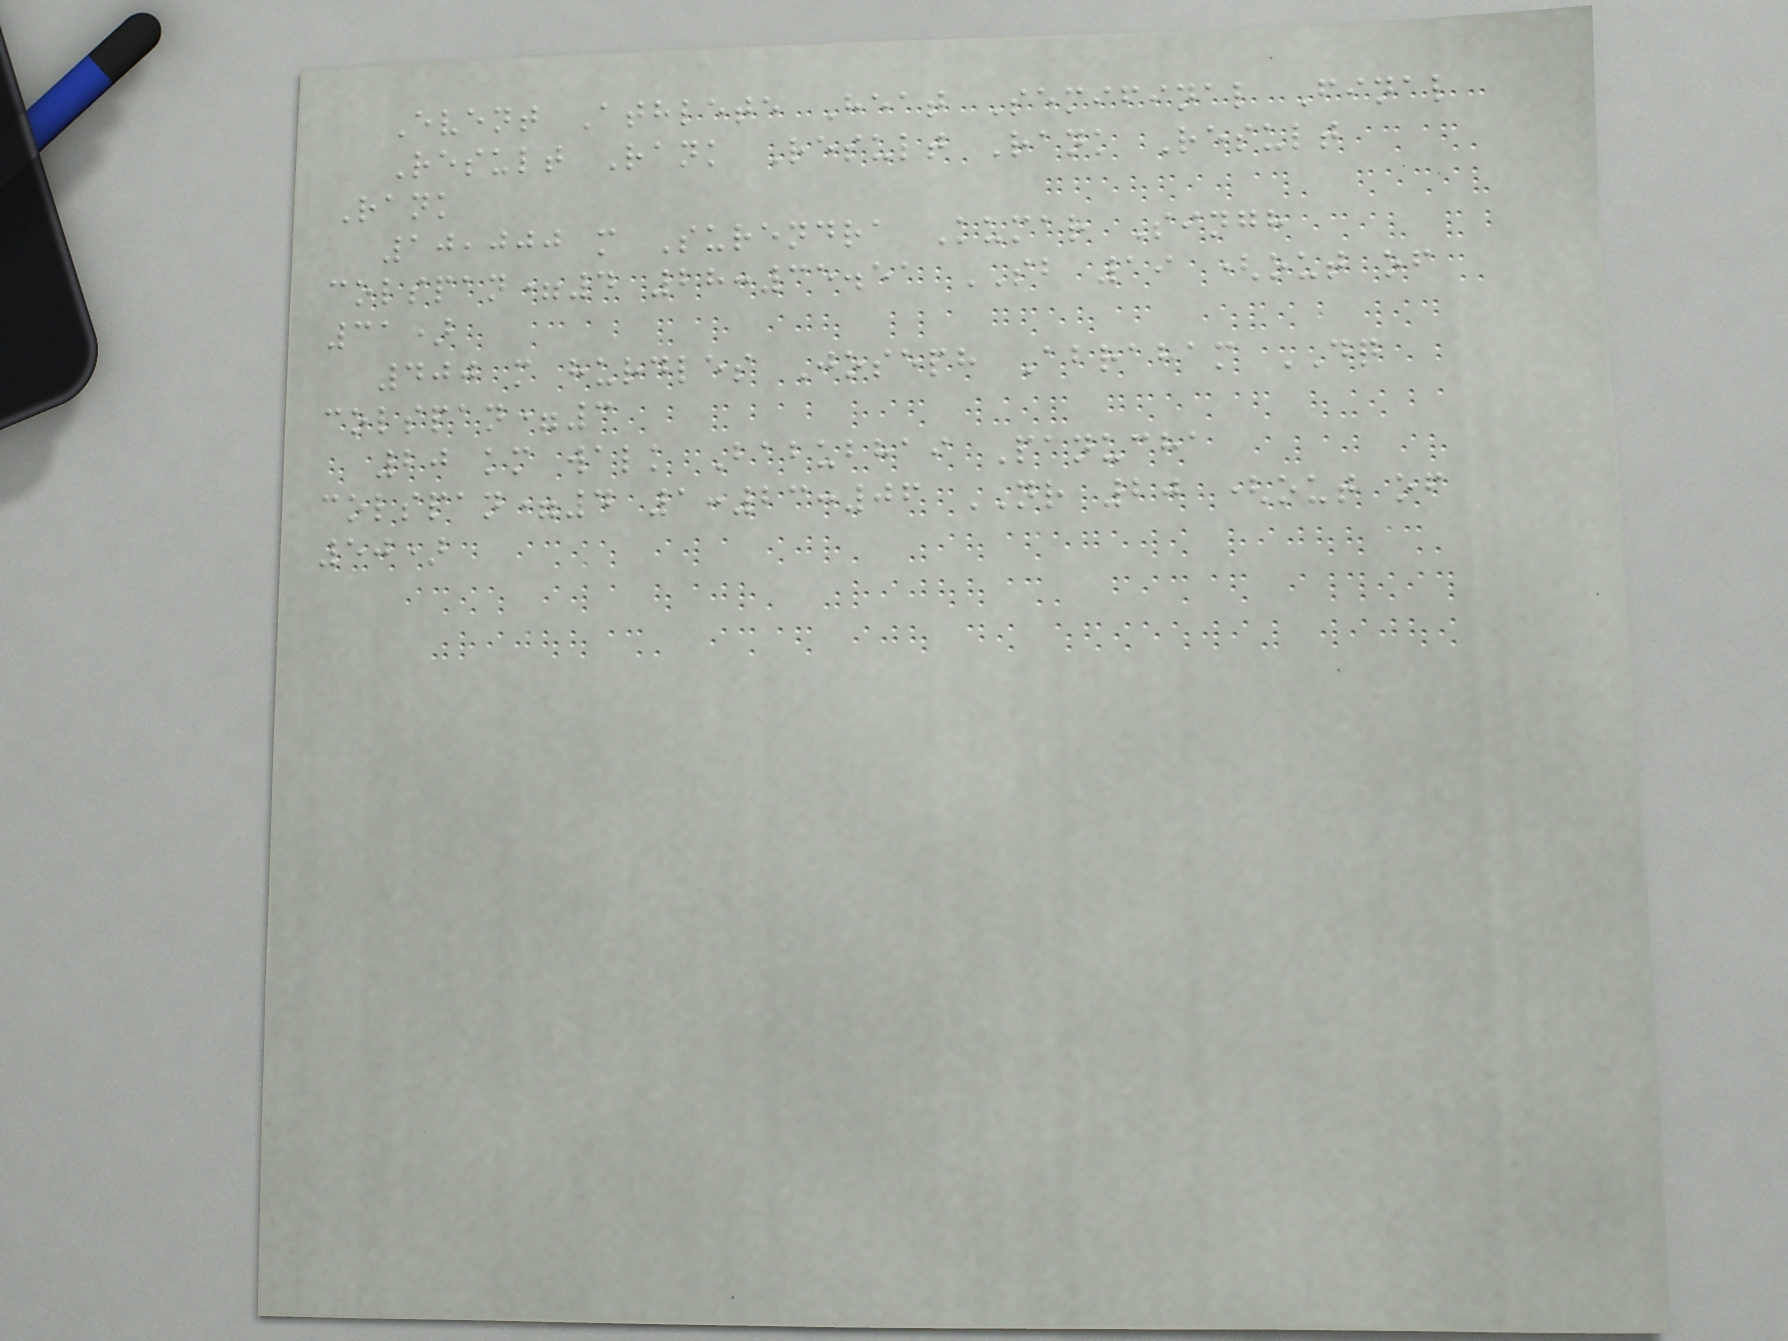Event Athlete Heat Semifinal Final
Result Rank Result Rank Result
Rank
10,000 m Surendra Kumar Singh
colspan=4 28:35.51 SB 19 (out of
31)
400 m hurdles Joseph Abraham DQ
colspan=3
20 km walk Babubhai Panucha
colspan=4 1:23:06 NR 20 (out of
50)
